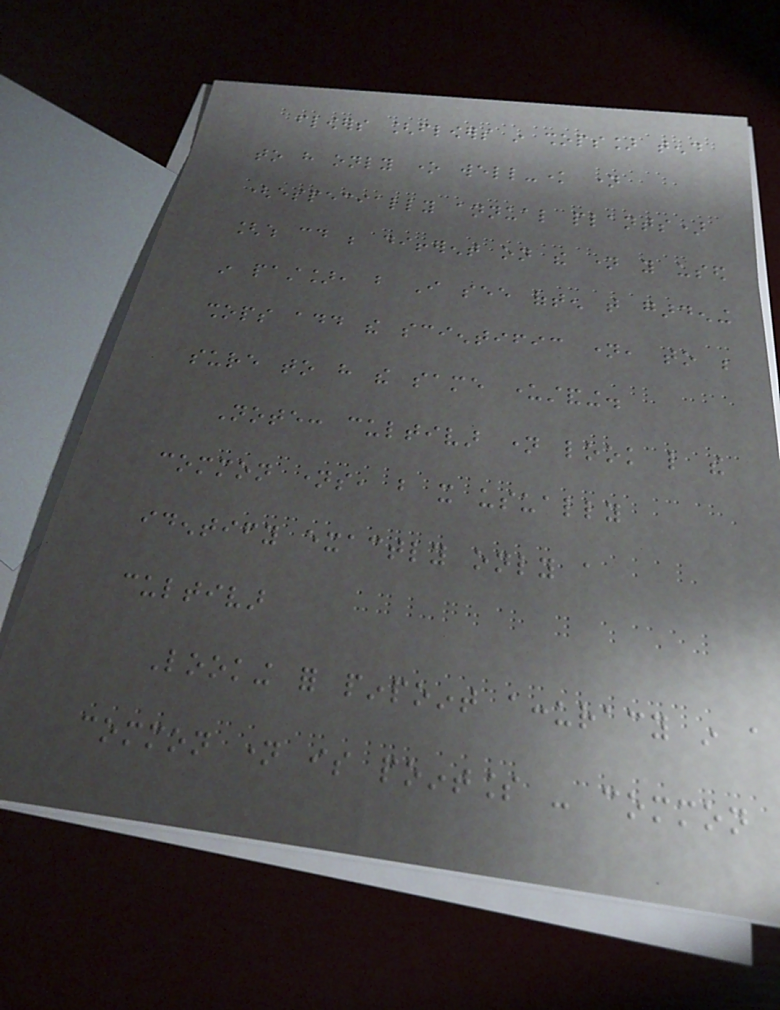flowers [flowers in shops] tend
to have only one well-know name
(especially annual plants)
[which could be different on the name you used
in past], but I see often that gardening
shops add the scientific name, to be
sure to have the same understanding.
Note: cultivar name look like the
common names, but it usually
identify exactly only a
cultivar
Looking for pinpoint accuracy in a
common name is pointless - common
